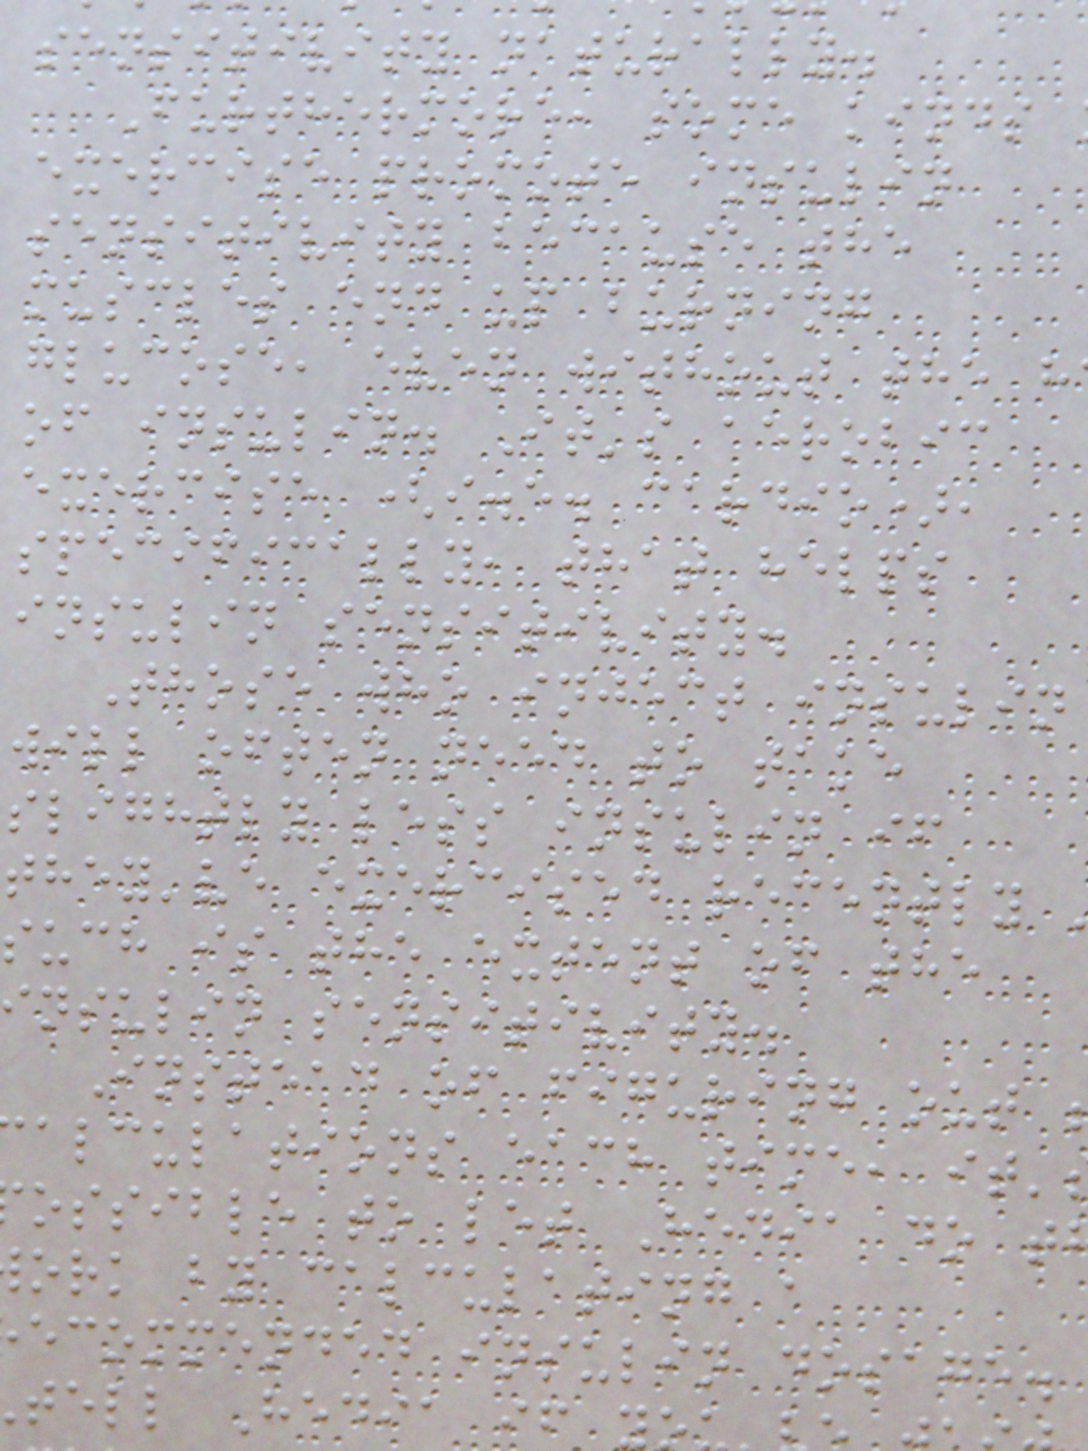sensitivity naturally.
Furthermore, some kinds
exercise promote insulin
sensitivity because the
muscles end up burning
glucose, even without the h
of insulin. It's aerobic
exercise (i.e. cardio),
specifically, that helps
insulin sensitivity.
Those who inject insulin
will often need to take
slightly less insulin if
they've exercised recently
such is the extent of the
nsulin sensitivity.
Instead of figuring out
alculations each time, it'
ossible to let Hedia do t
ork by calculating a
ecommended insulin dosage.
tell Hedia if
